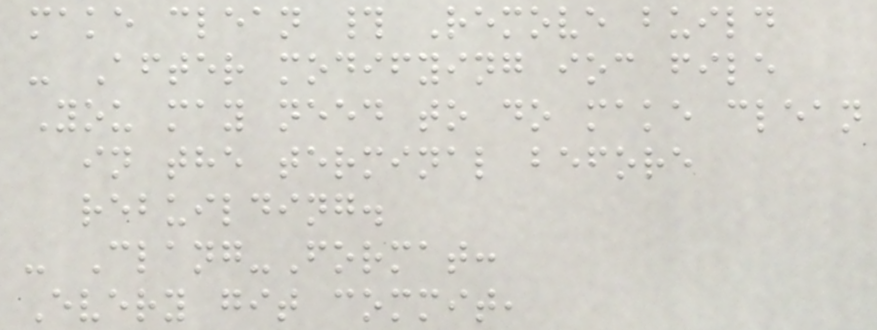make clean # Remove build
- After modifying ioc file
You may need to do make clean
in the terminal before
rebuilding.
- Clang-Format:
Every git commit,
